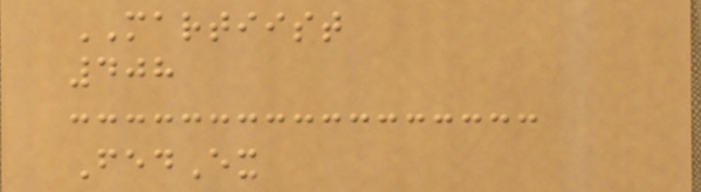MARTIIST
408
FedEx
